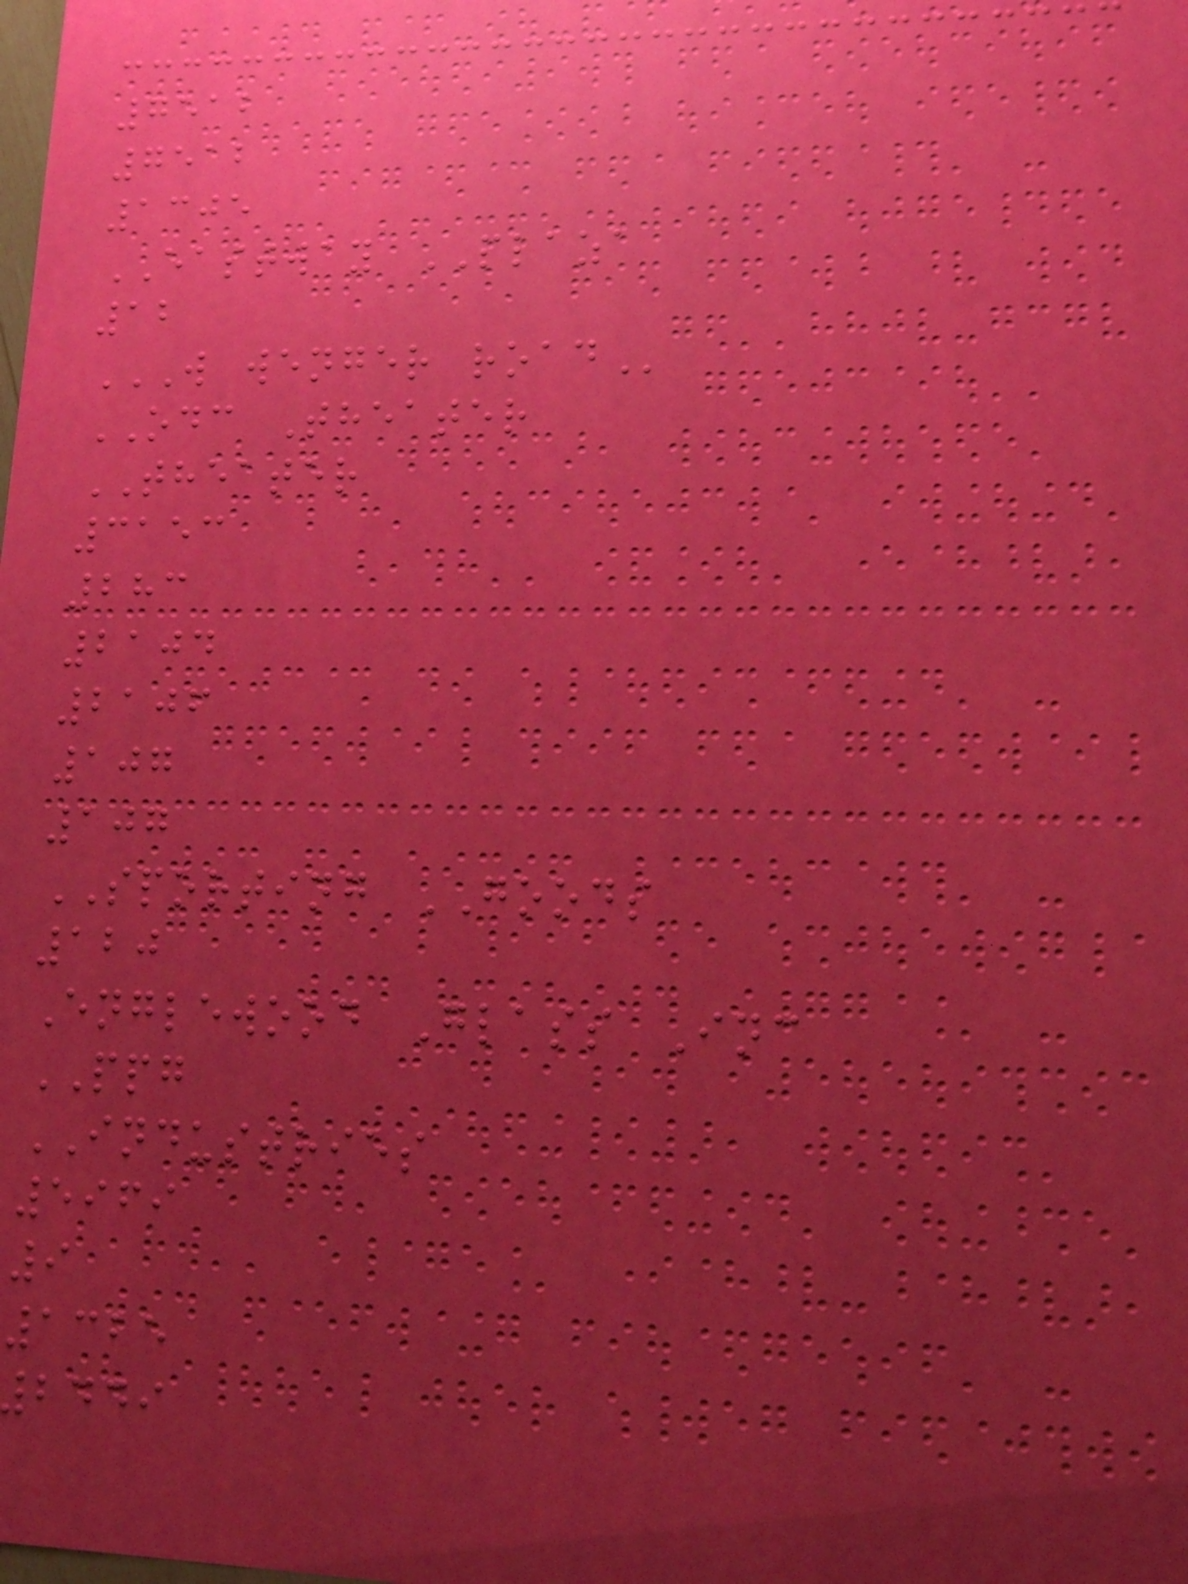7512
7512
1305
EASTWAY PLAZA
12
W WENGER ROAD
ODC Theater
THEATER
3153
283
2104
2106
107
107
SPORTING GOODS
120
Englewood Glass Inc
PPG
INDUSTRIES
5969
9
1325
bddi
